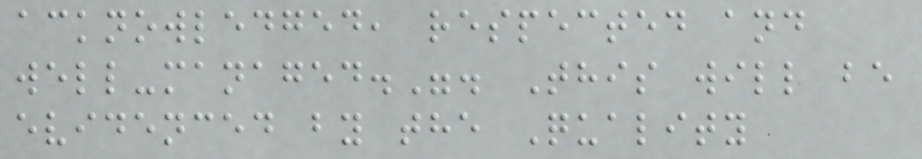acknowledged, respected and
well-managed.". This will be
evidenced by the Quality
